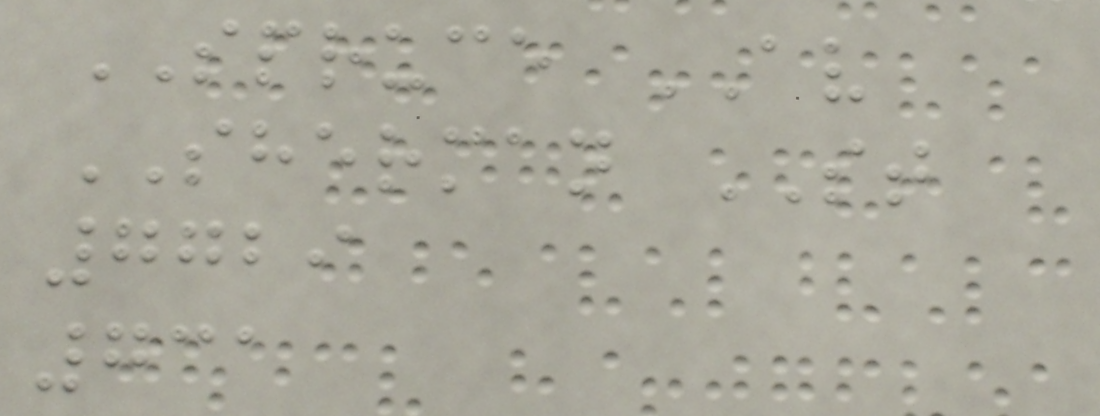SPRUCE AV
SHERMAN ST
7729
731
